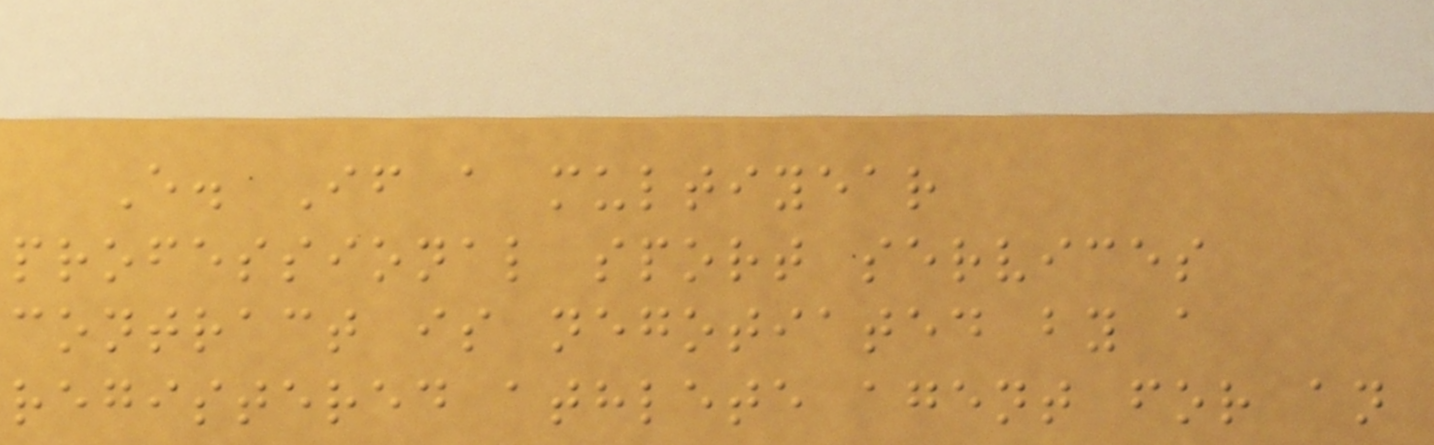E. If a multiyear
professional sport services
contract is negotiated by a
registered athlete agent for an
